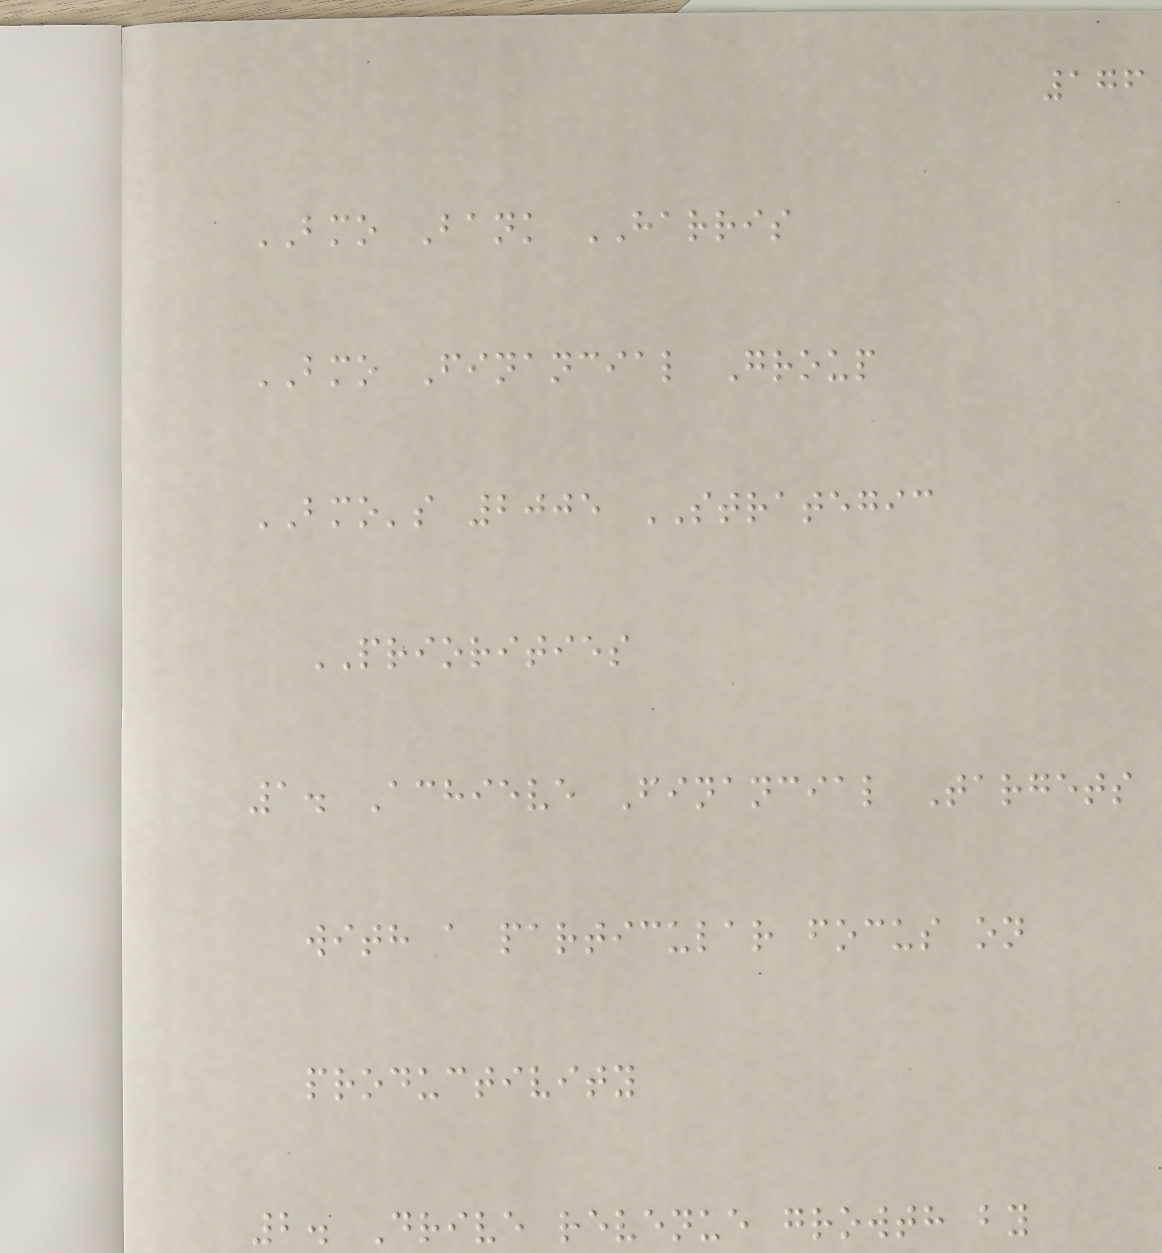176
BMO Bank HARRIS
BMO Financial Group
BMO's 2005 STRATEGIC
PRIORITIES
1. Achieve Financial Targets
with a particular focus on
productivity
2. Drive revenue growth by
